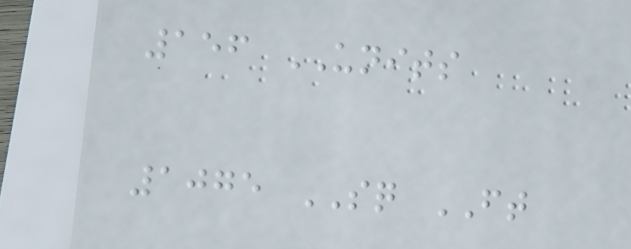156 UNITS
1075 SQ FT
